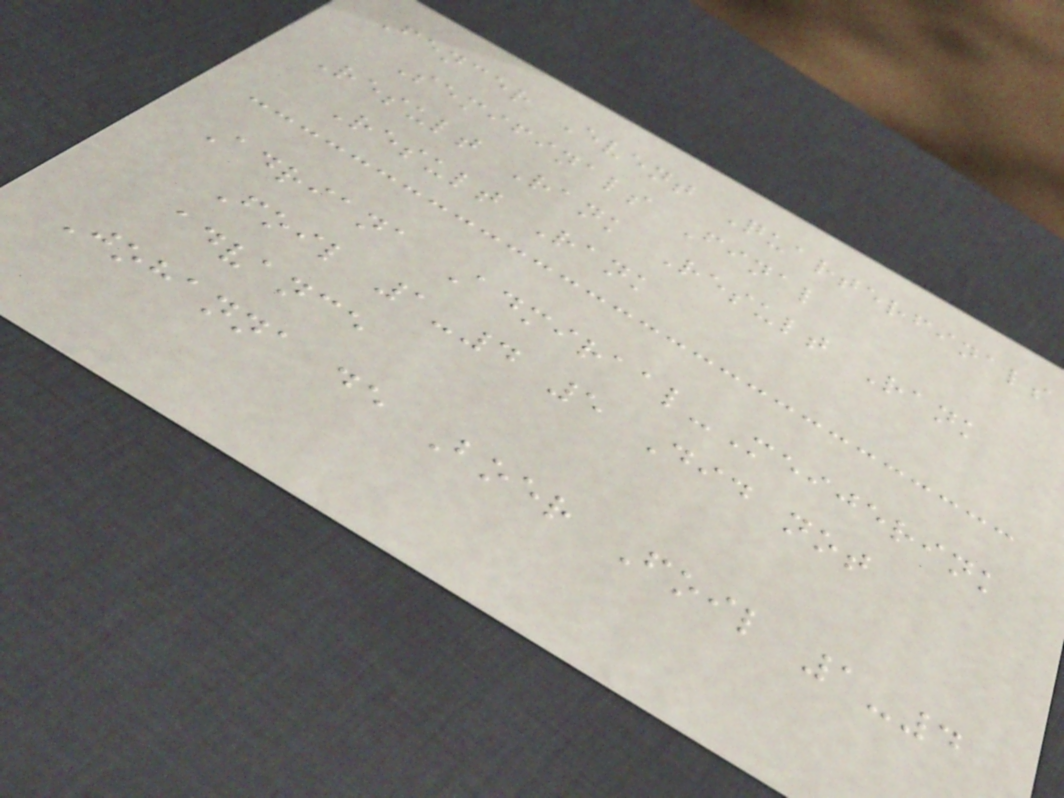Fencer Event Quarterfinals
Semifinals Final
Result Rank Result Rank
Result Rank
Adriana Admiraal-Meijerink
Foil 1-4 5 Did not
advance
Johanna de Boer Foil 1-4
